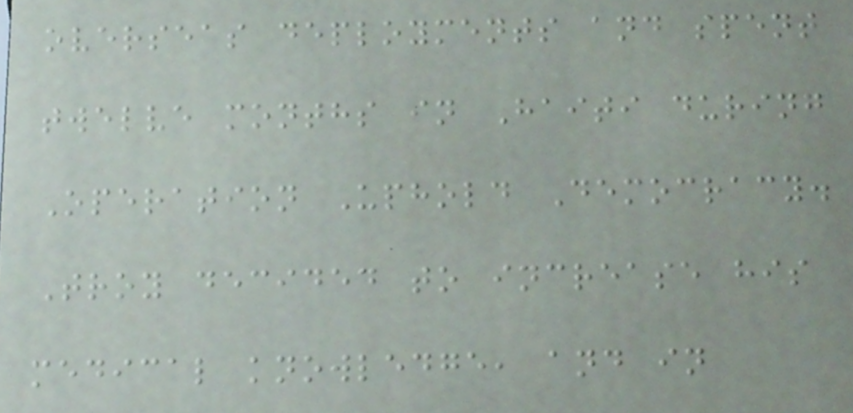overseas deployments and spent
twelve months in Haiti during
Operation Uphold Democracy.
Troy decided to increase his
medical knowledge, and in
